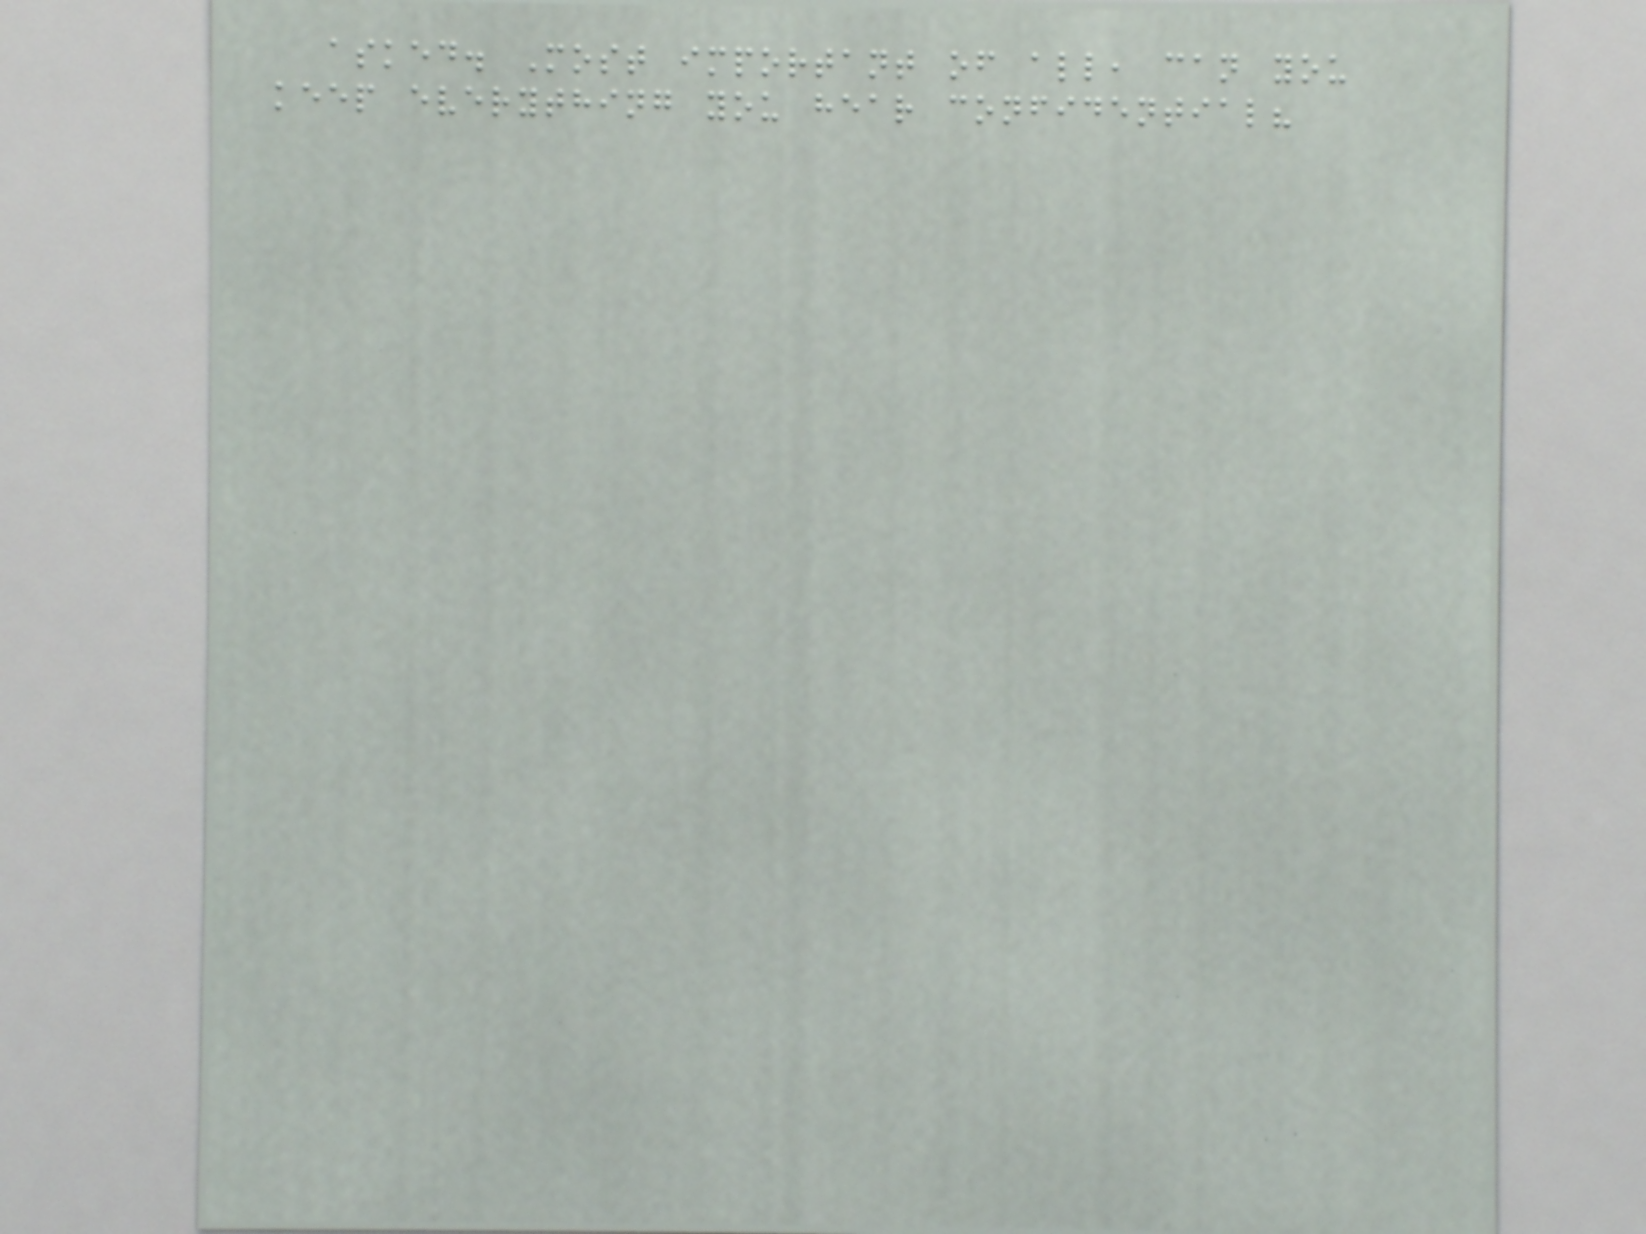asked. Most important of all, can you
keep everything you hear confidential?
